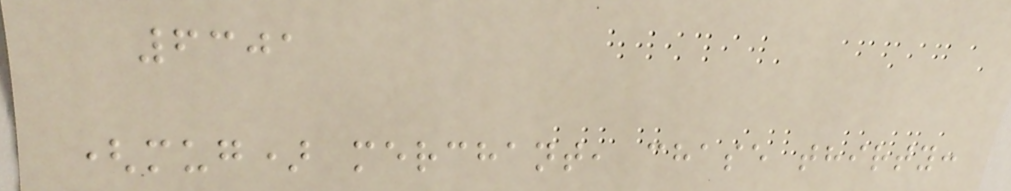6301
(mug) merchant, chase thirty:
